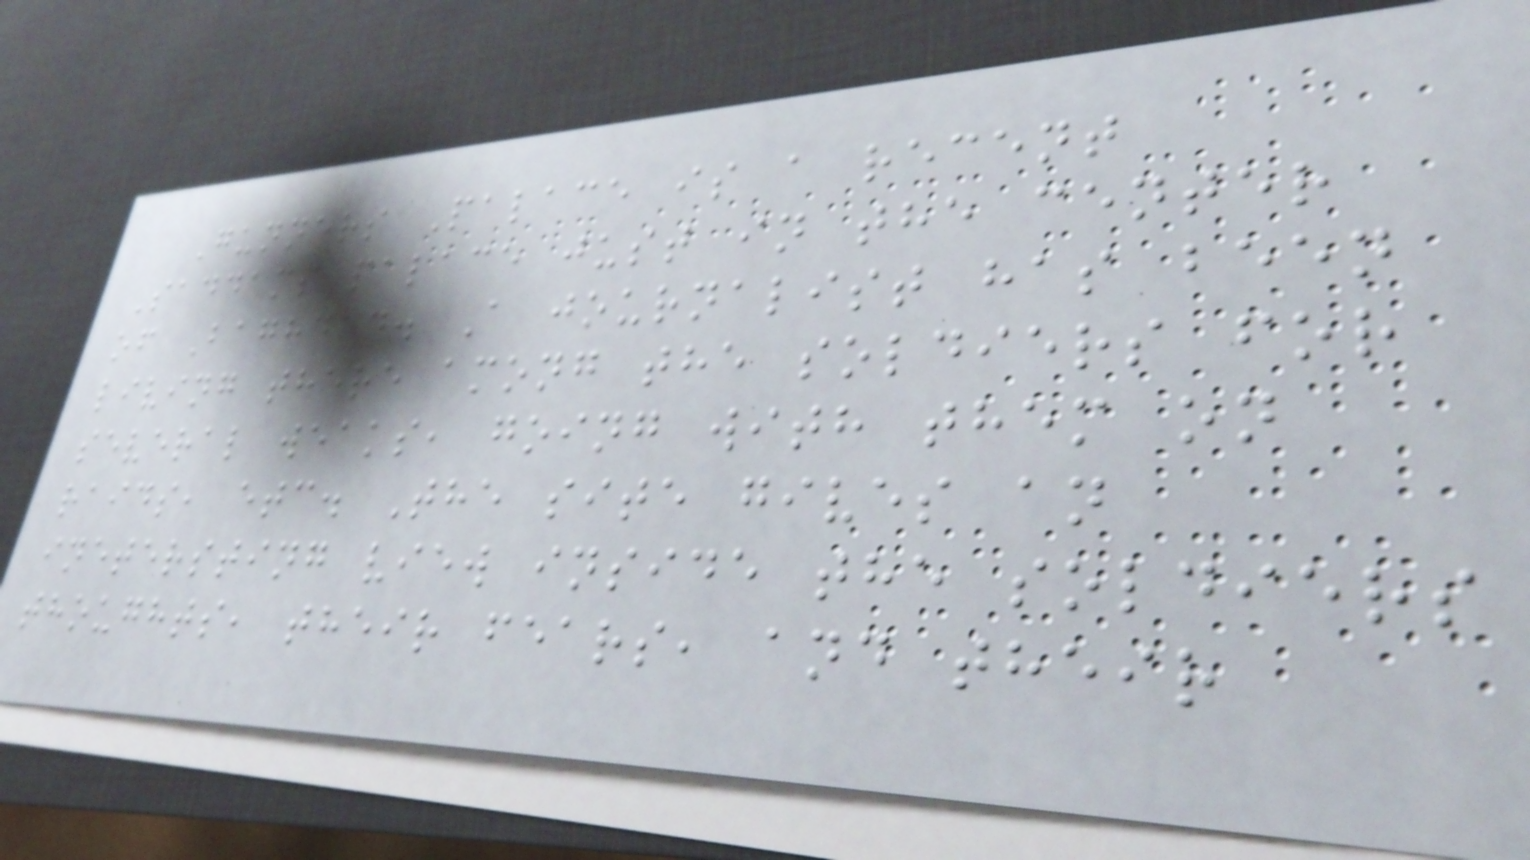Gunners Palace is a recent
Saddams palace just in the center
of Baghdad. A journalist has been
living there among the soldiers for
several weaks, going with them on
raids, etc. The site gives an
inetersting view inside the soldiers
thoughts, their fears, and their
